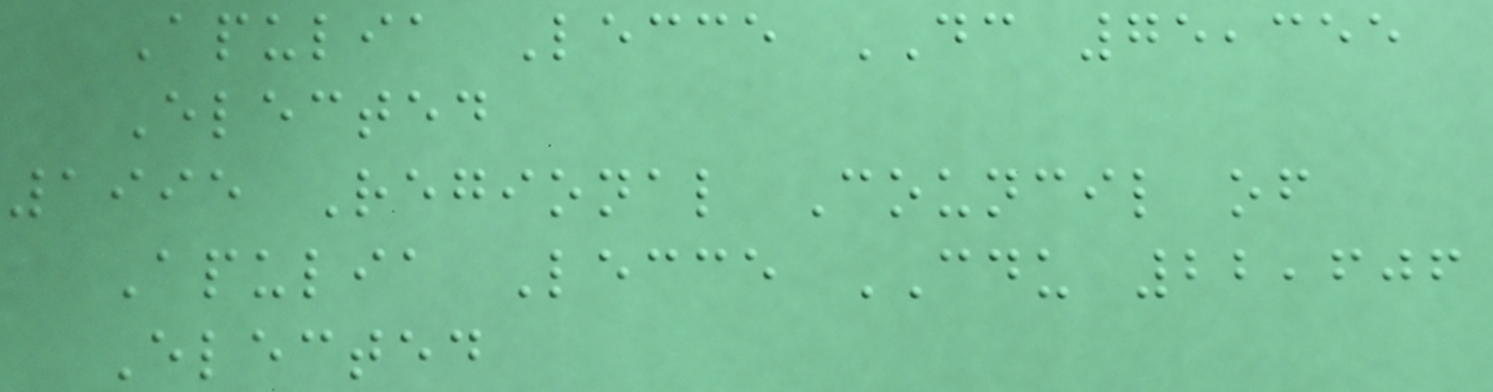Apulia Lecce DC 75,355
Elected
1995 Regional Council of
Apulia Lecce CDU 22,606
Elected
